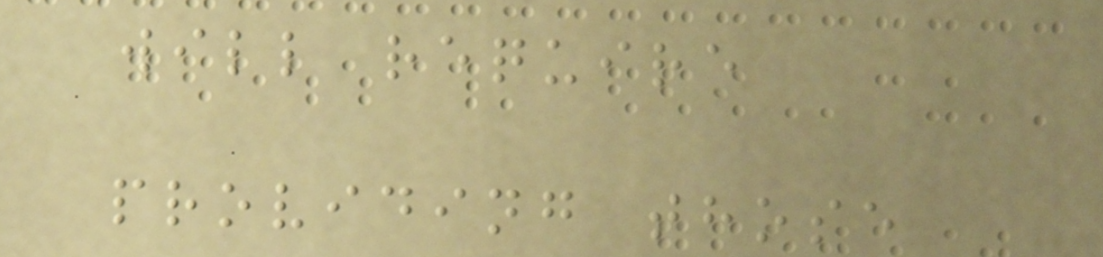will require
providing those
